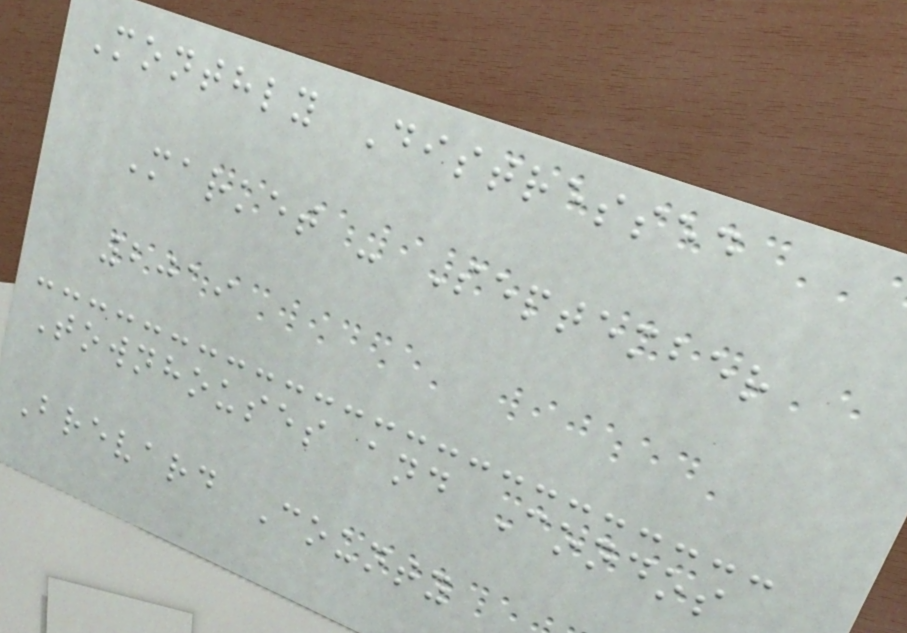Monthly Distressed
Market - September
2019
Townhouses and Condos
Brevard County
